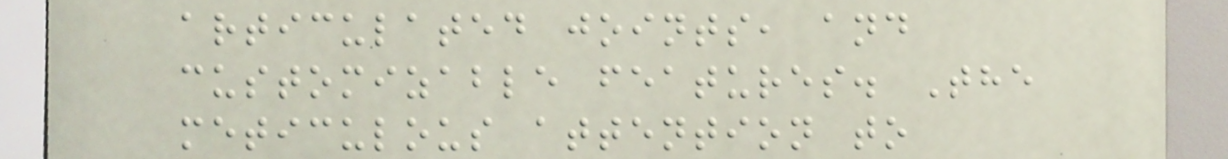articulated joints, and
customizable features. The
meticulous attention to
